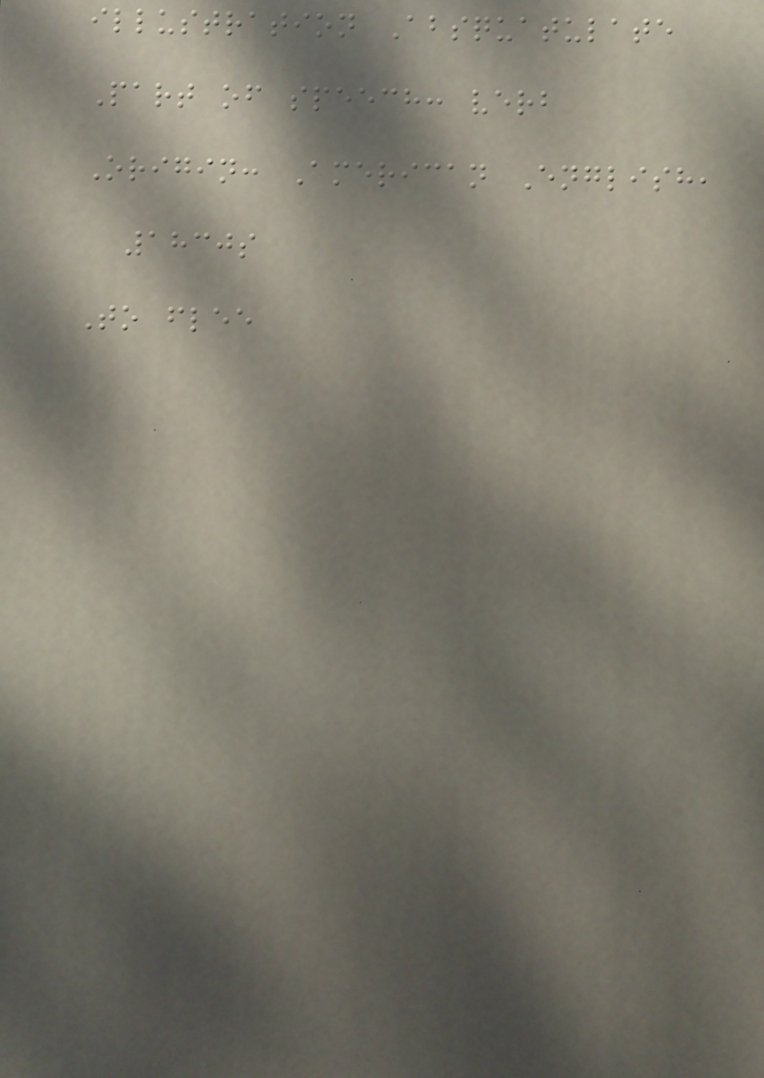illustration Absquatulate
Part of speech: verb
Origin: American English,
1830s
To flee
